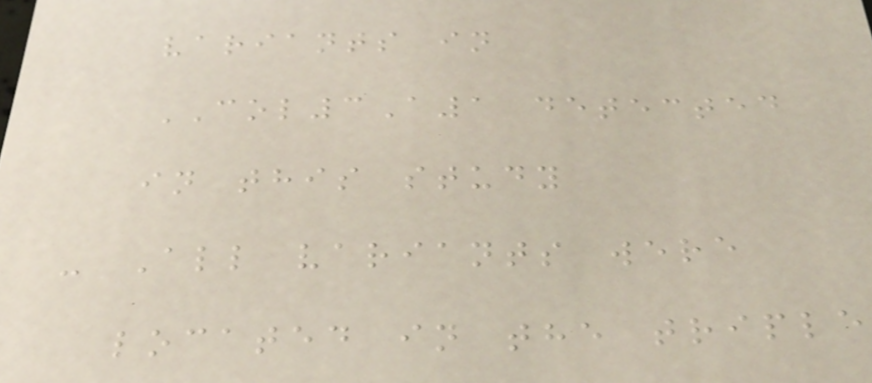variants in
COL3A1 detected
in this study
- All variants were
located in the triple
